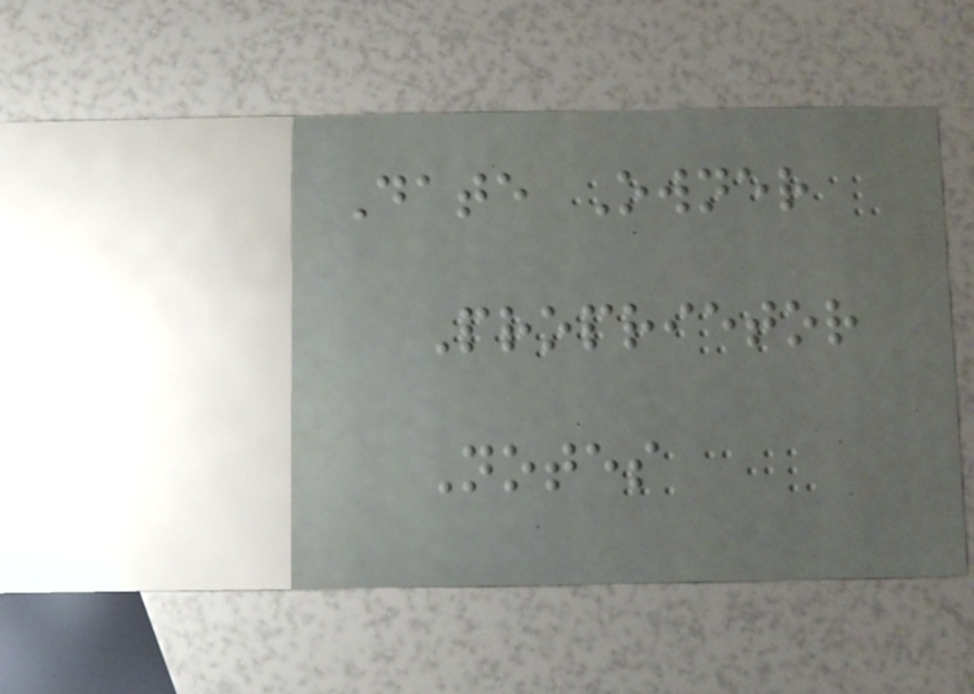Date Owner
Proprietor
Notes
